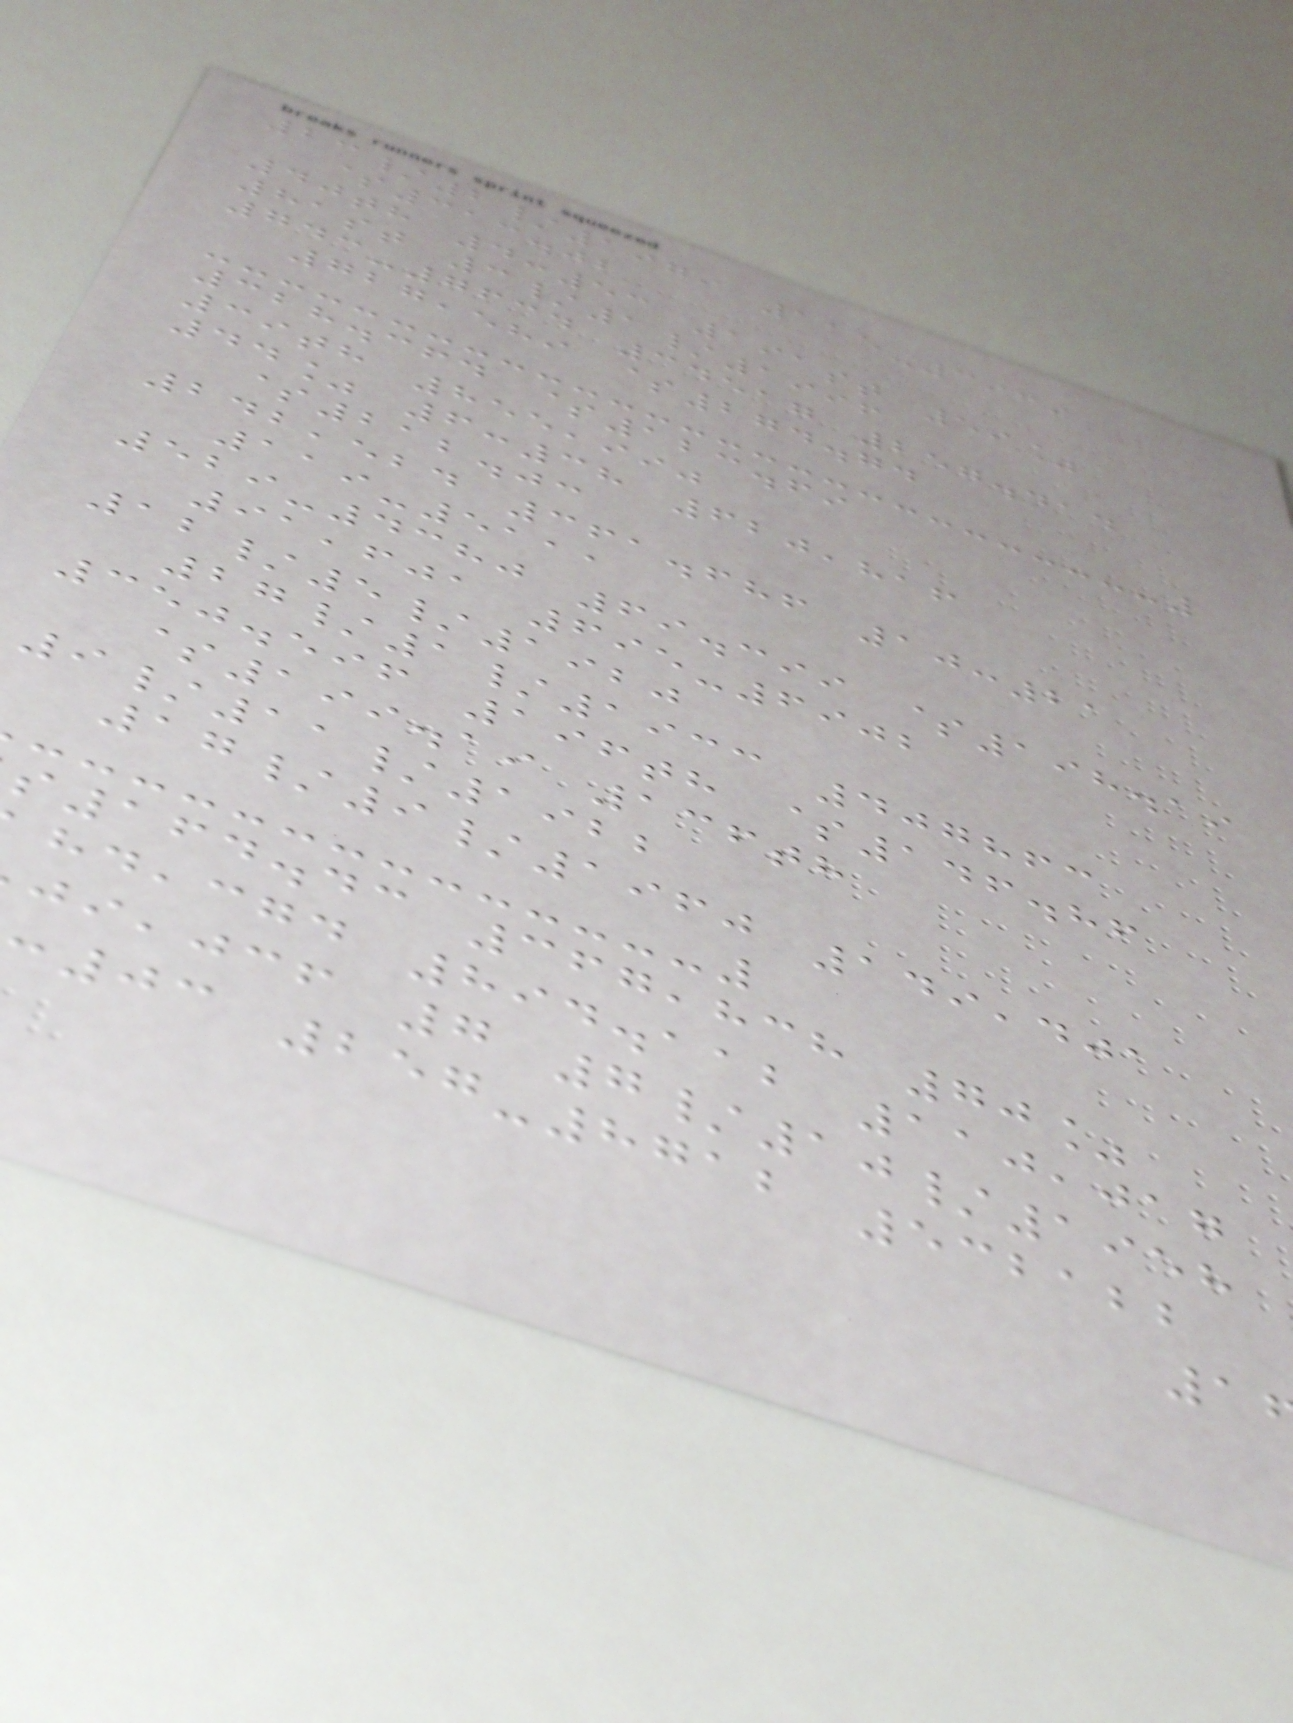23/2/1979 115-3939
$313.02
40th 4:53 191st 59%
81st 3/1/1996
743-7634 34517 257.414
727,589 $274.74
328.364 $123.69
39th 855,990
44% 6:38 620,816
$212.03
242,524 361.686 10:21
119-5111
529-4380 69.399 $198.19
91,601 695-6902
12/5/1920
27/1/1933 407863
350.596 196th $146.86
$199.19 136th
9/11/1922
17/9/1960 149,401
164.43 367,838 70%
,cgd 894.112 110,017
,jcf 7 7/10/1958
:03 257-8712 532122
